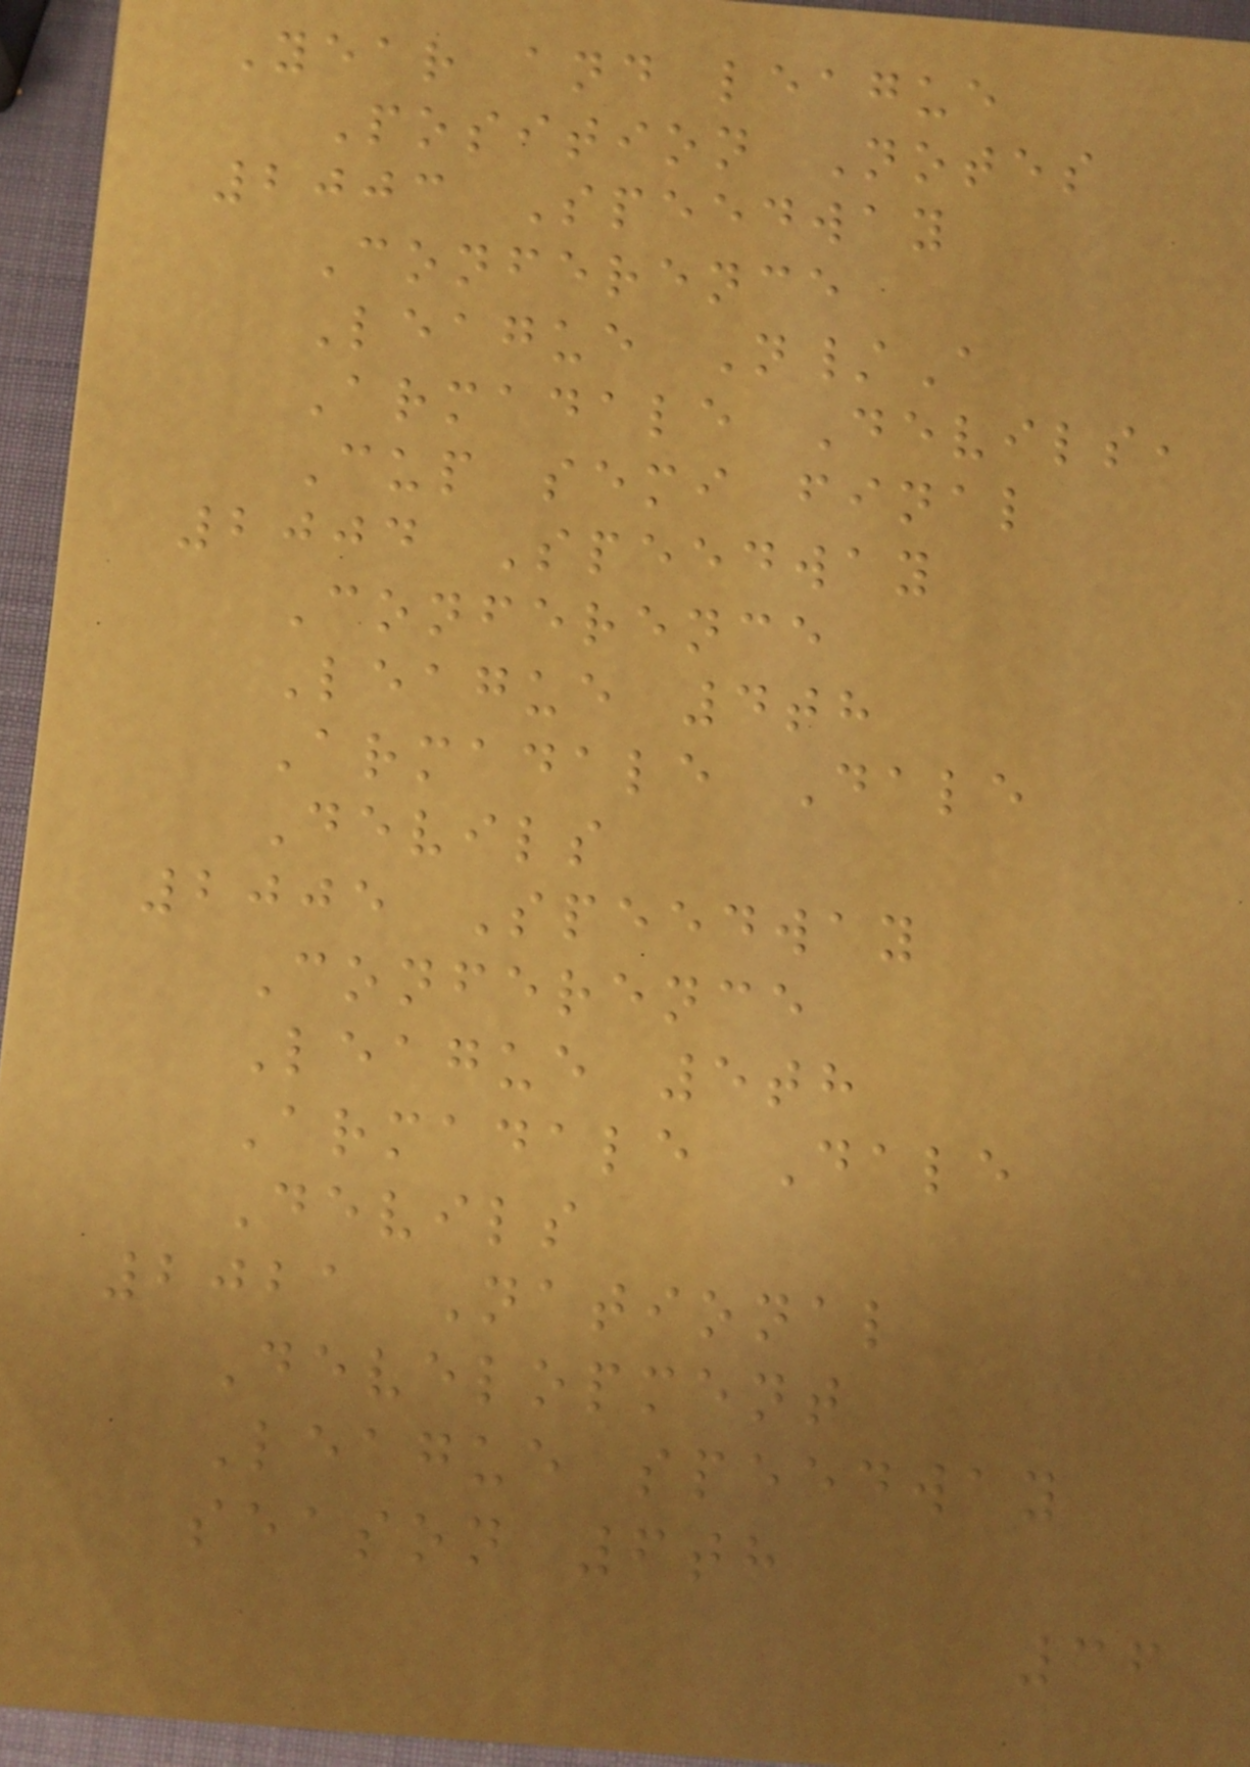Year and league
Position Notes
2003 Speedway
Conference
League N/A
Armadale Devils,
Cup semi final
2004 Speedway
Conference
League 4th
Armadale Dale
Devils
2005 Speedway
Conference
League 5th
Armadale Dale
Devils
2021 National
Development
League speedway
season 6th
36
